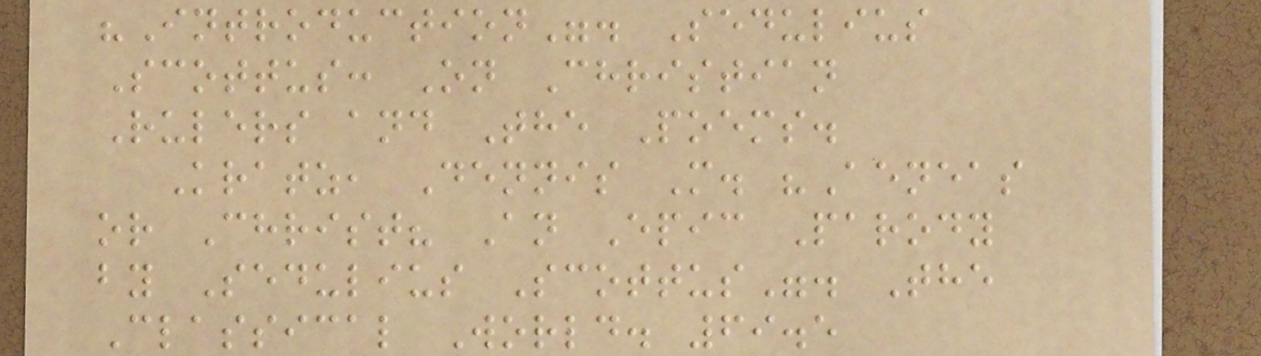"Introduction". Sedulius
Scottus: On Christian
Rulers and The Poems.
Kratz, Dennis M. "Aeneas
or Christ? An Epic Parody
by Sedulius Scottus". The
Classical World. 69.5
